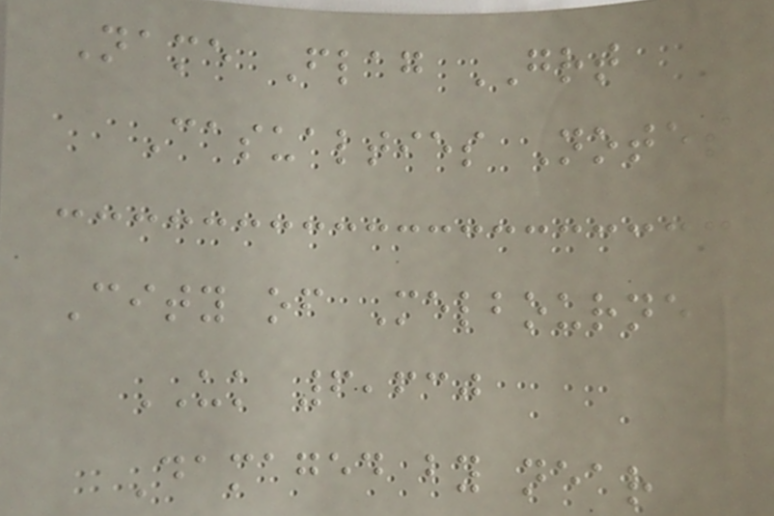Name Flag GRT
Casualties Notes
City of Melbourne
UK 6,630
Damaged by near
